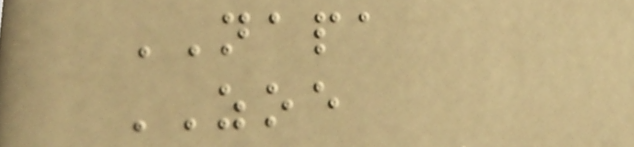NAPA
ZOE
